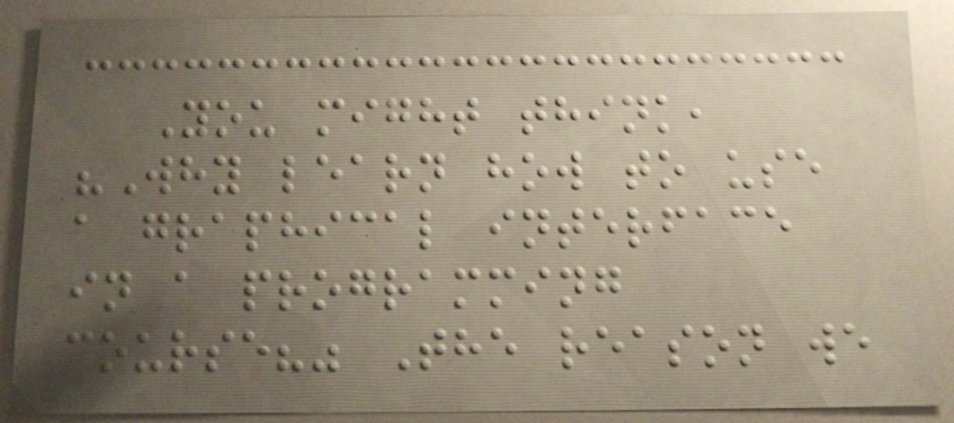You might think,
"Why learn how to use
a graphical interface
in a programming
course?" The reason we
